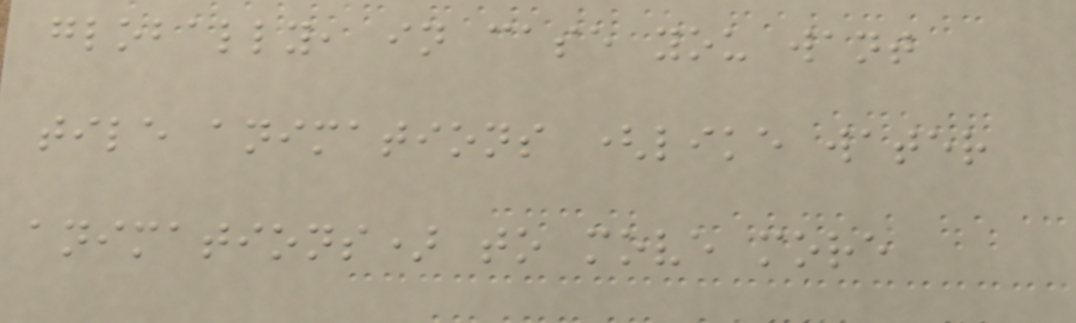globally, in case you want
tile animations (like water
animations) to move more
